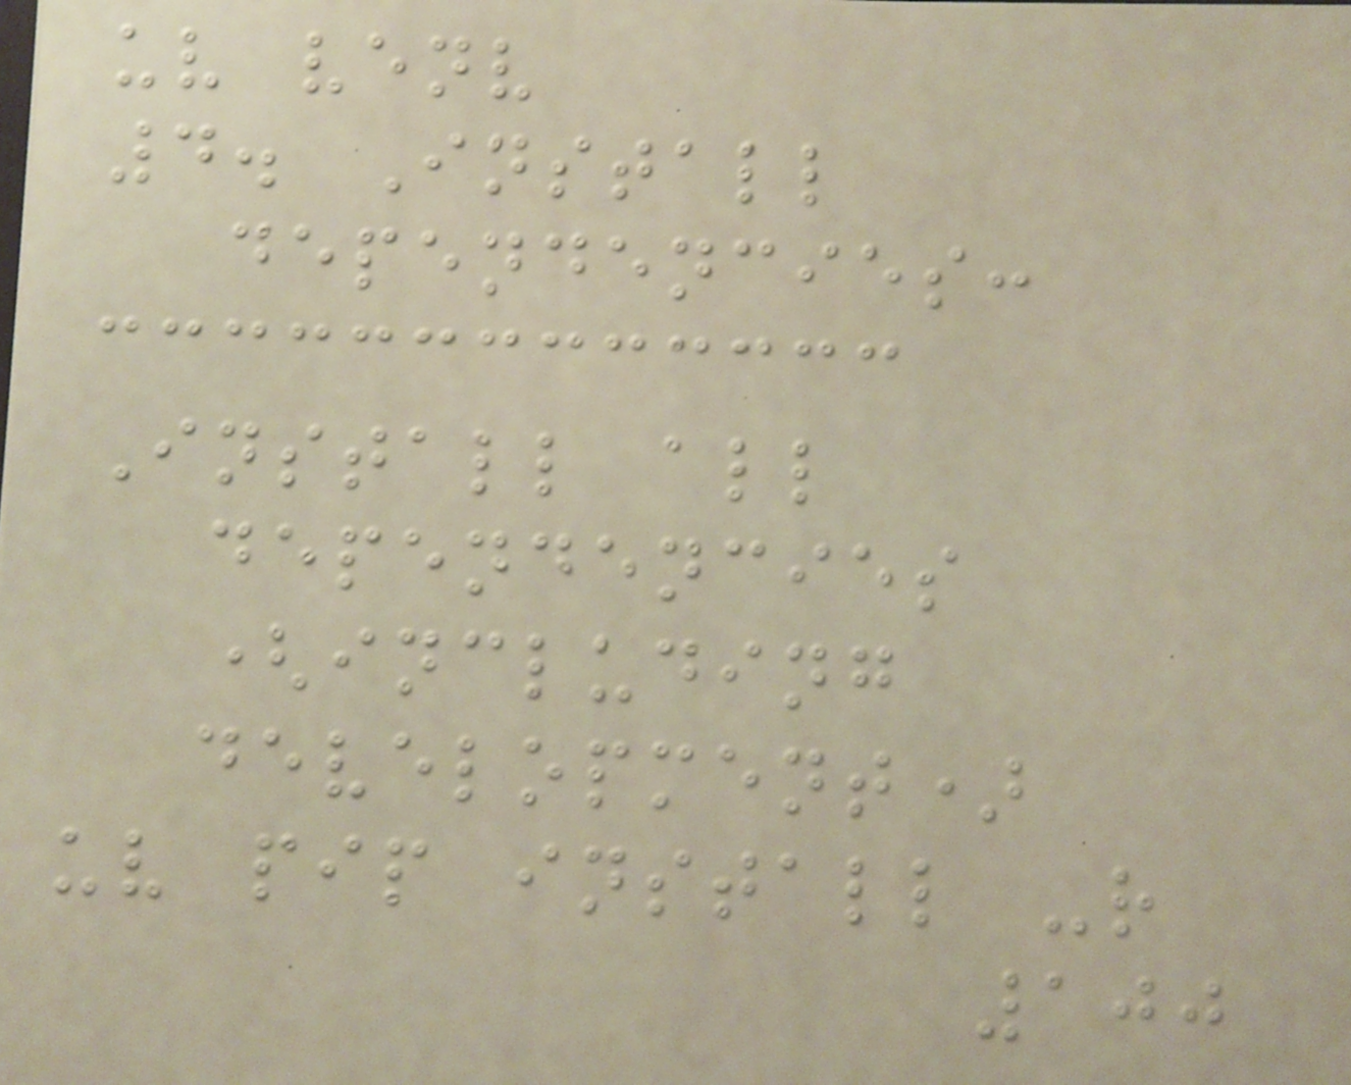uv venv
4. Install
dependencies:
Install all
dependencies
(including
development)
uv pip install -r
100
